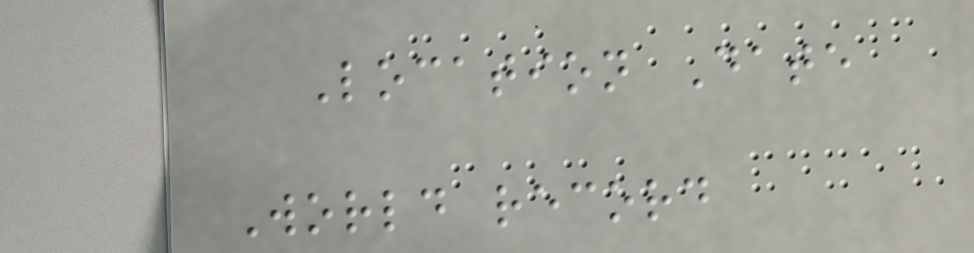Location Date
World record
